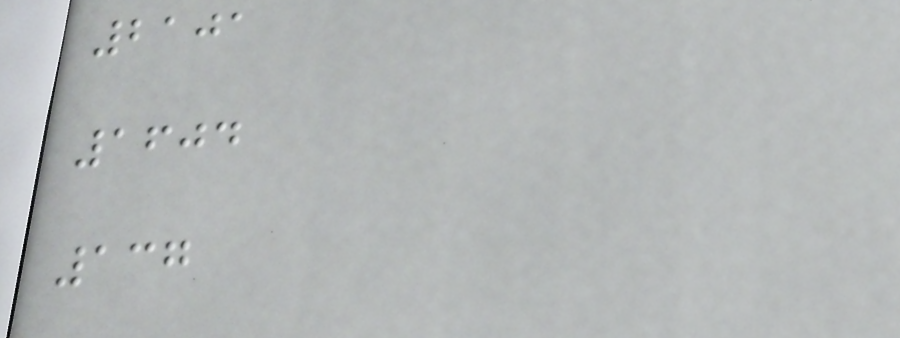2101
1604
137
